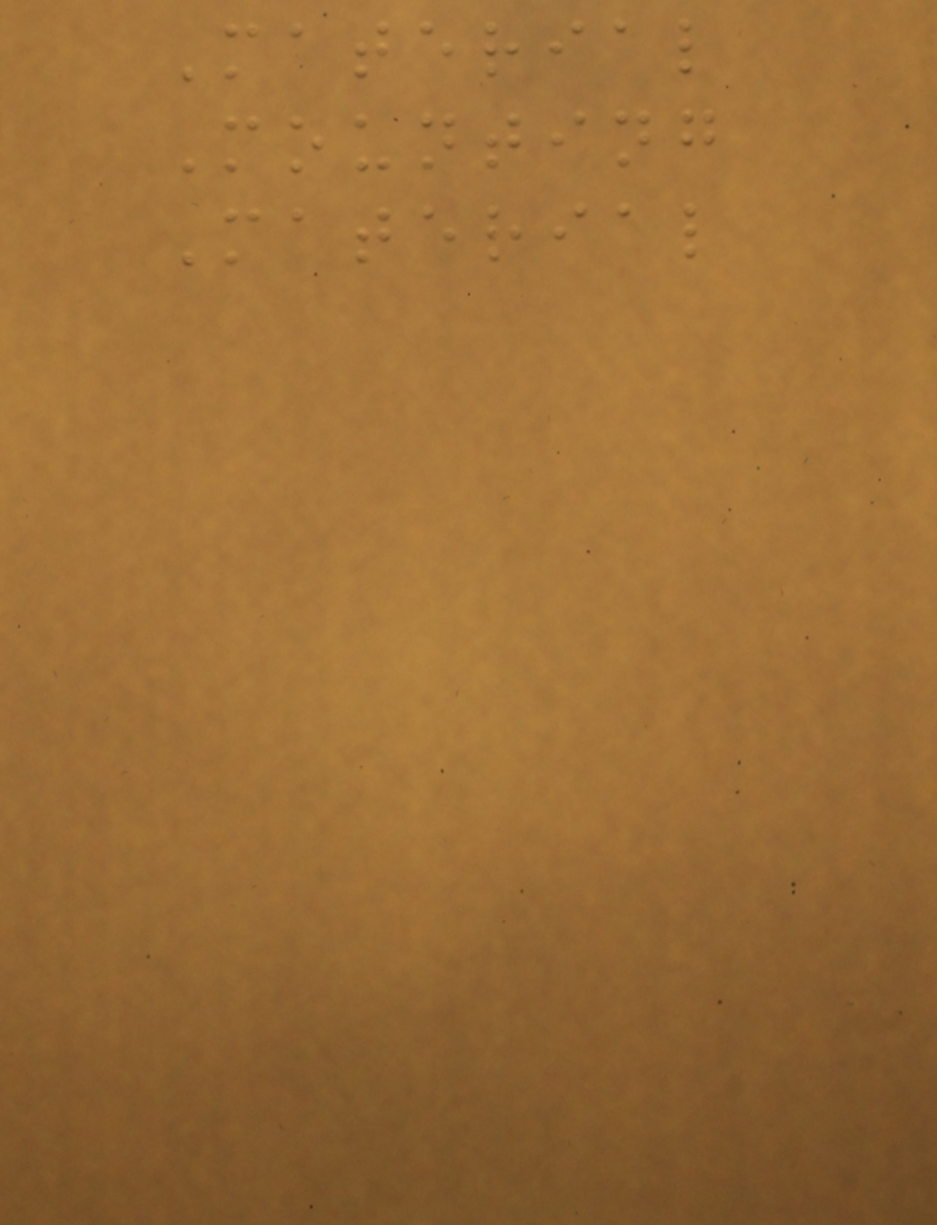Material
Mounting
Material
